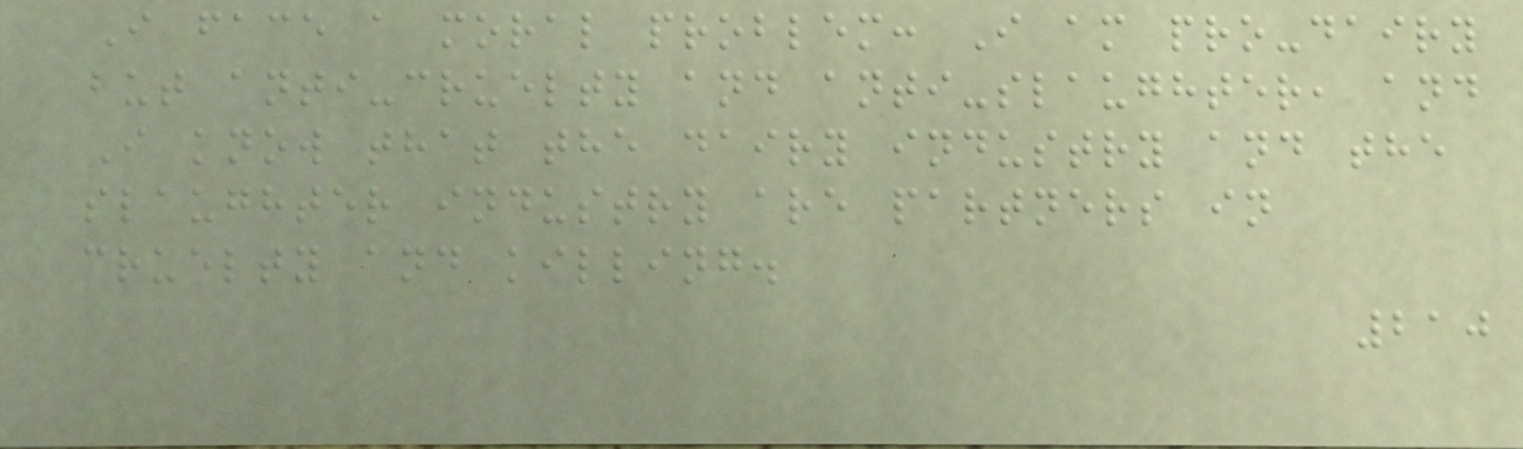I face a moral problem: I am pro-dairy
but anti-cruelty and anti-slaughter, and
I know that the dairy industry and the
slaughter industry are partners in
cruelty and killing.
210
